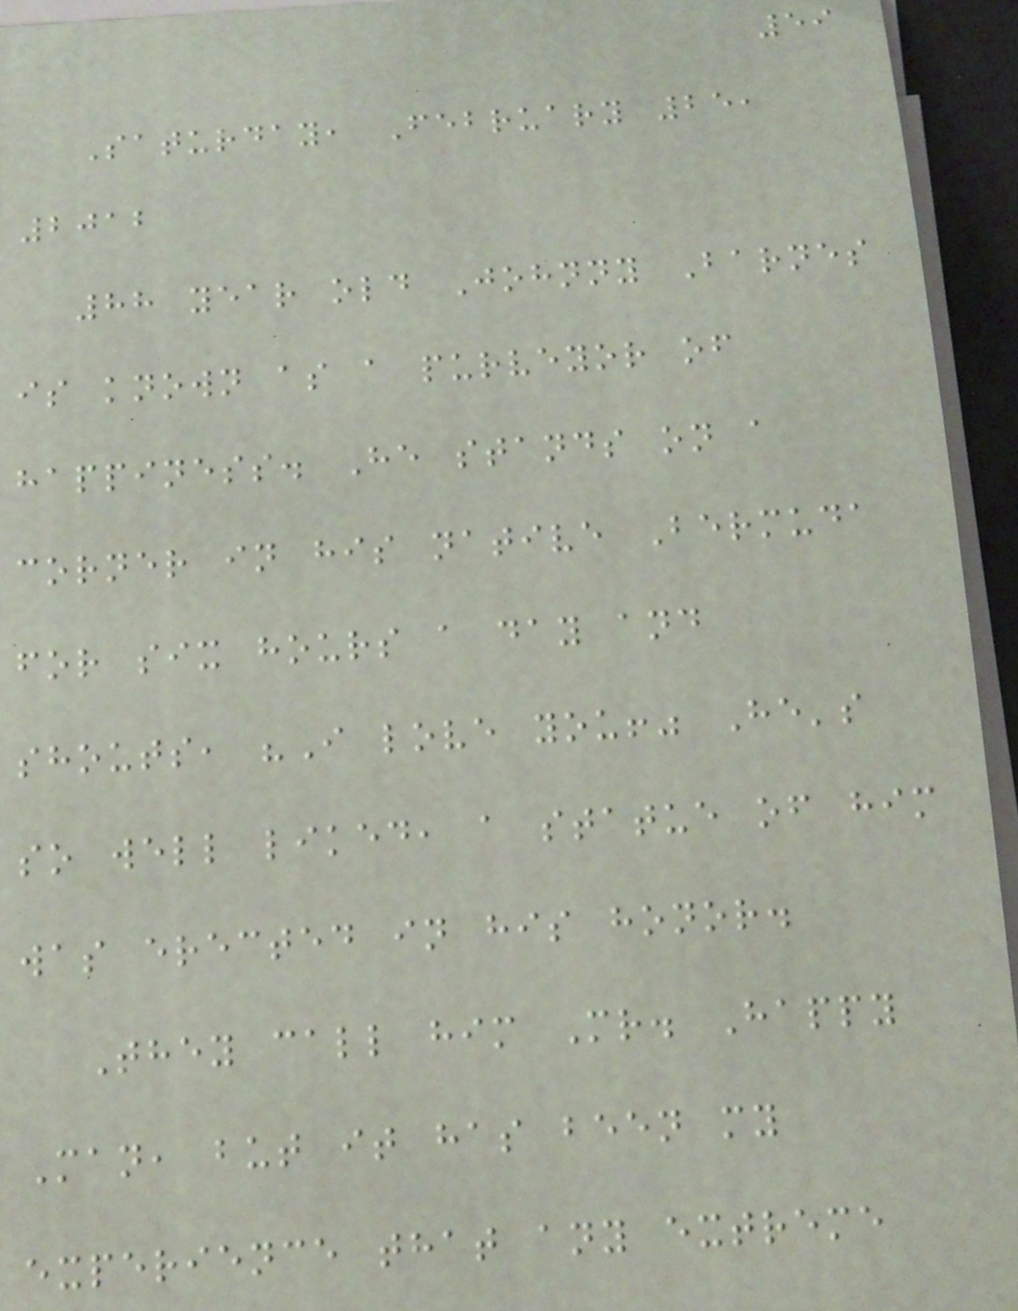59
Saturday, February 25,
2012
88 year old Johnny Barnes
is known as a purveyor of
happiness. He stands on a
corner in his native Bermuda
for six hours a day and
shouts, "I love you!" He's
so well liked, a statue of him
was erected in his honor.
They call him Mr. Happy
Man, but it has been my
experience that any extreme
